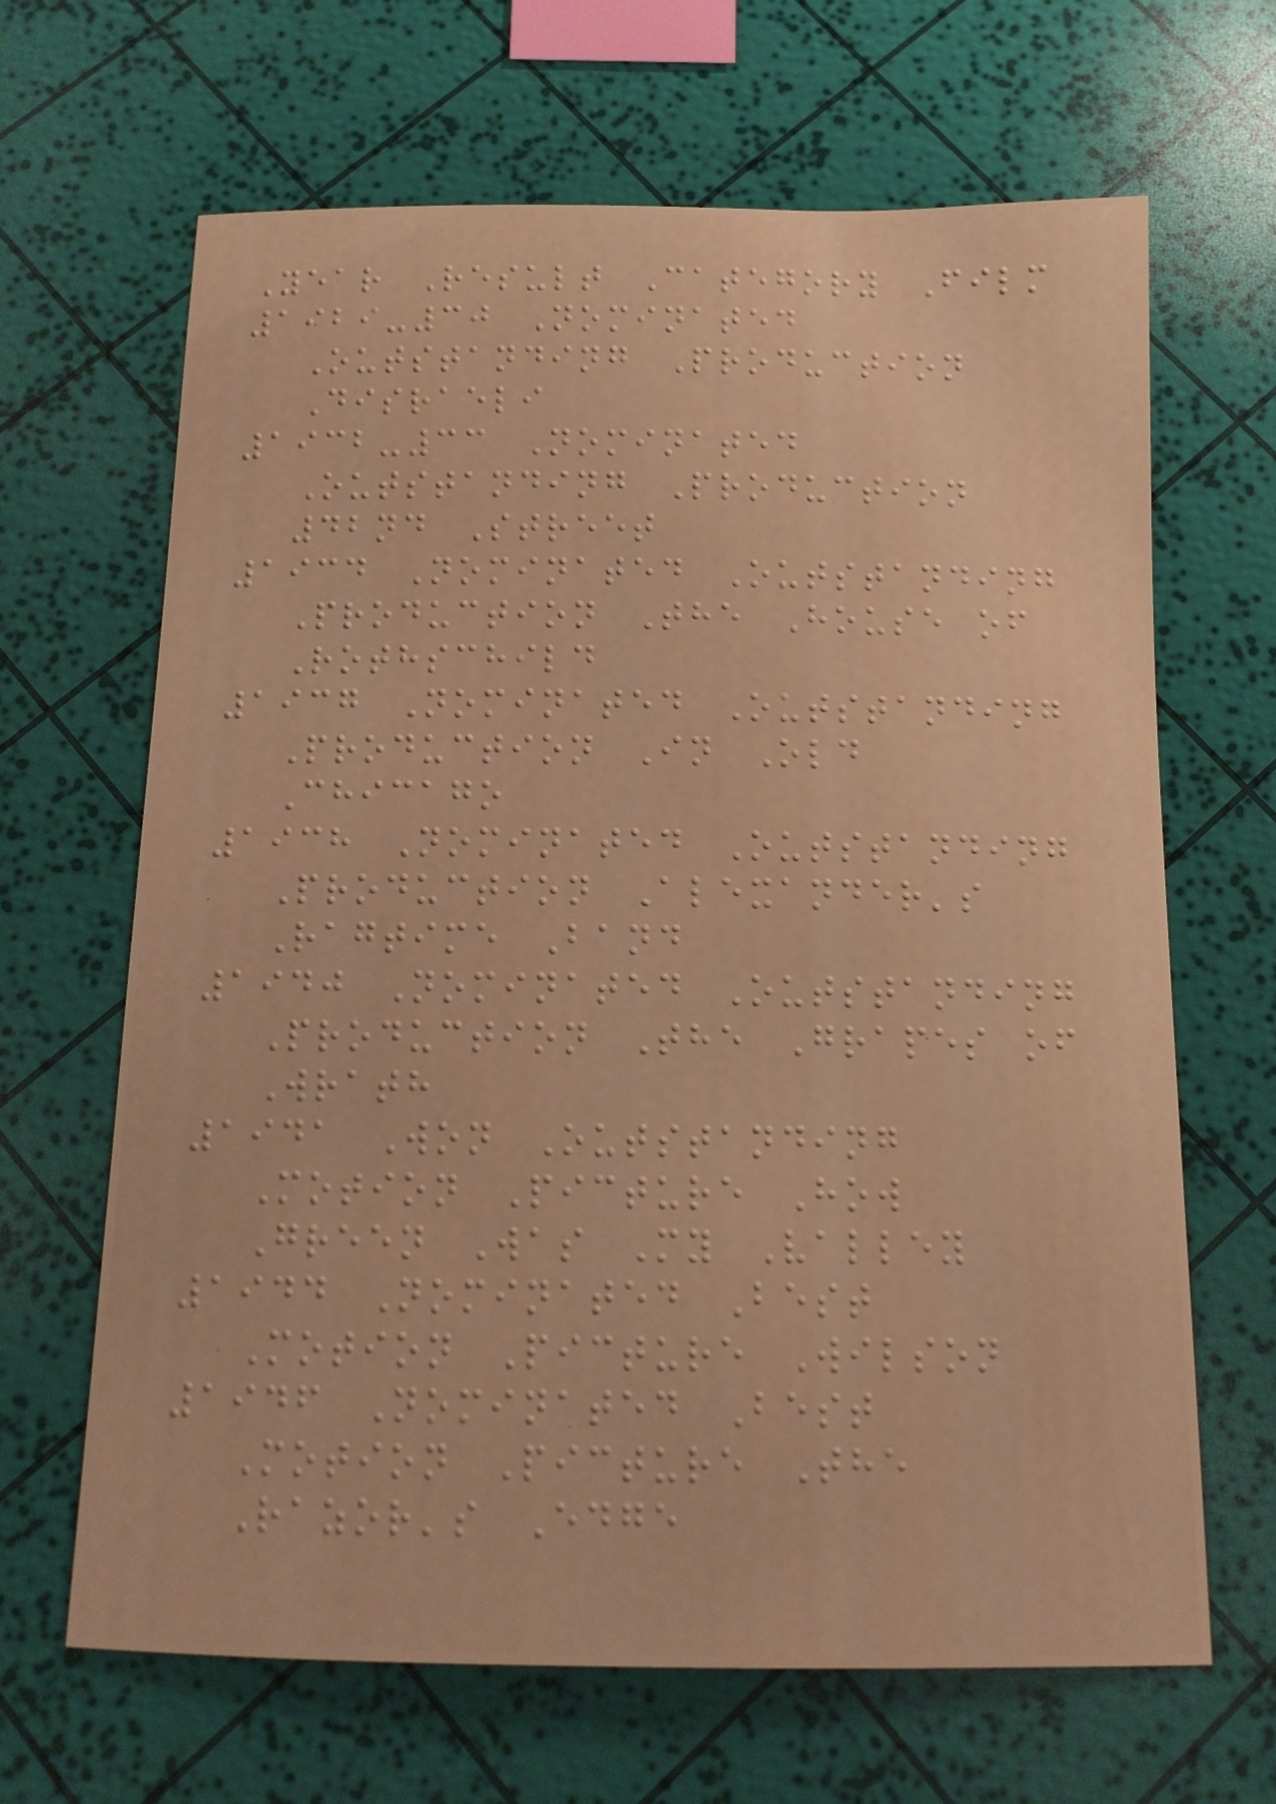Year Result Category Film
1929-30 Nominated
Outstanding Production
Disraeli
1932-33 Nominated
Outstanding Production
42nd Street
1934 Nominated Outstanding
Production The House of
Rothschild
1937 Nominated Outstanding
Production In Old
Chicago
1938 Nominated Outstanding
Production Alexander's
Ragtime Band
1940 Nominated Outstanding
Production The Grapes of
Wrath
1941 Won Outstanding
Motion Picture How
Green Was My Valley
1944 Nominated Best
Motion Picture Wilson
1946 Nominated Best
Motion Picture The
Razor's Edge
